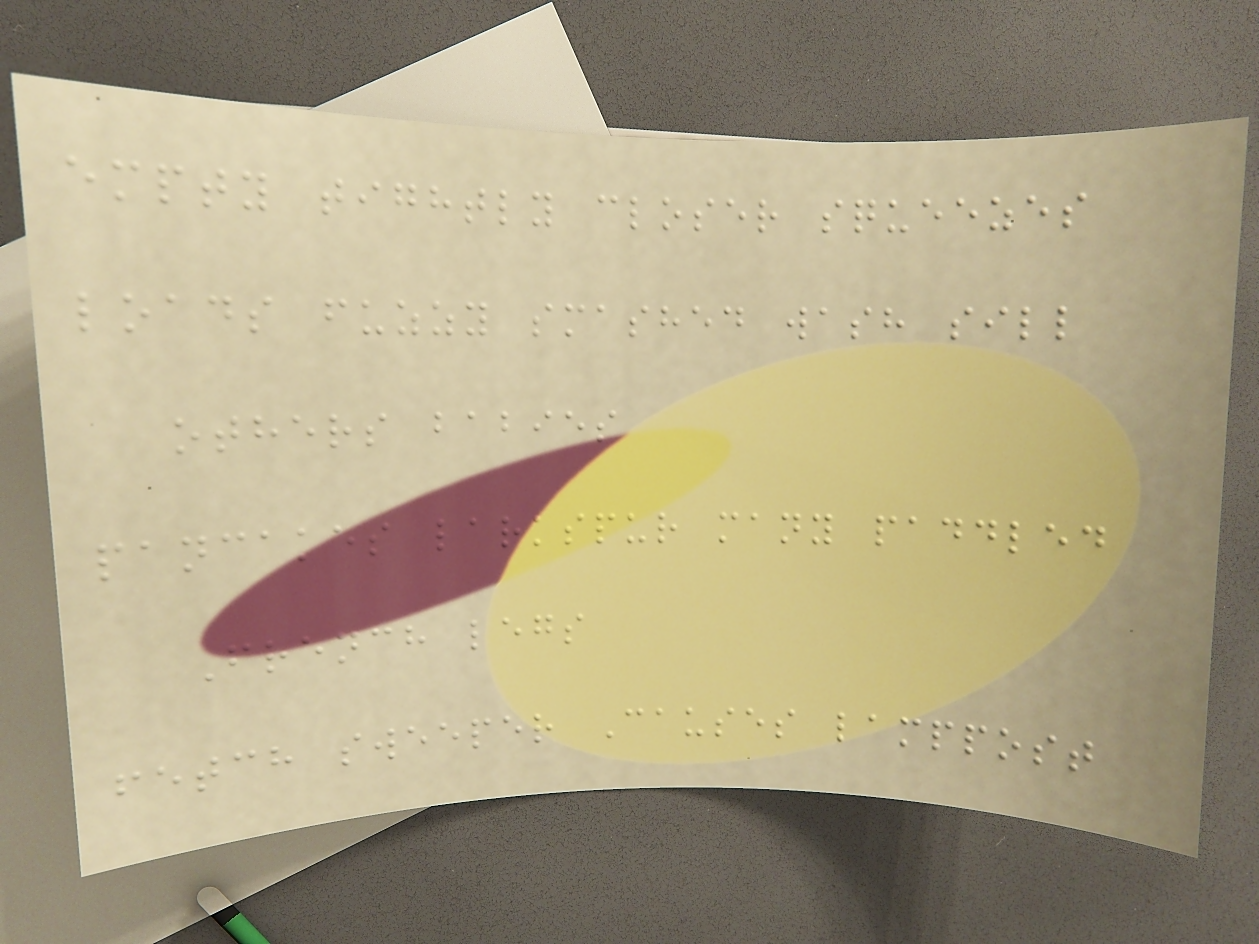empty tightly closer squeezes
loads fuzzy smashed wash sill
others babies
pancakes larkspur many paddled
French legs
fetch sweeper Causes lamppost
